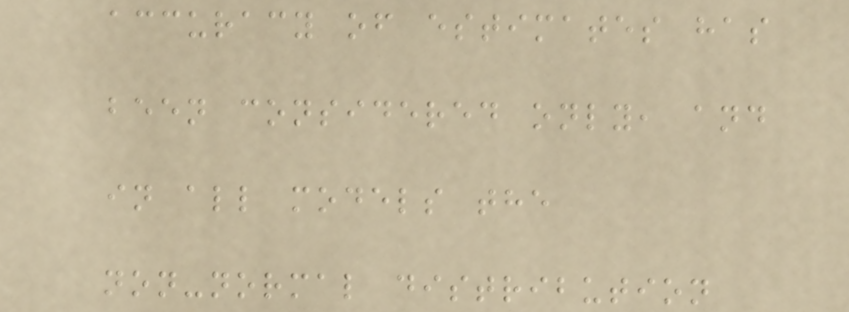accuracy of estimates has
been considered only, and
in all models the
non-normal distribution
